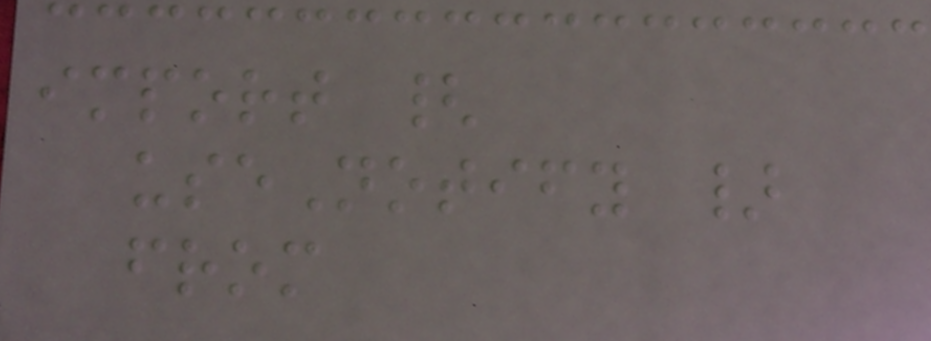import {
useNotify }
from
